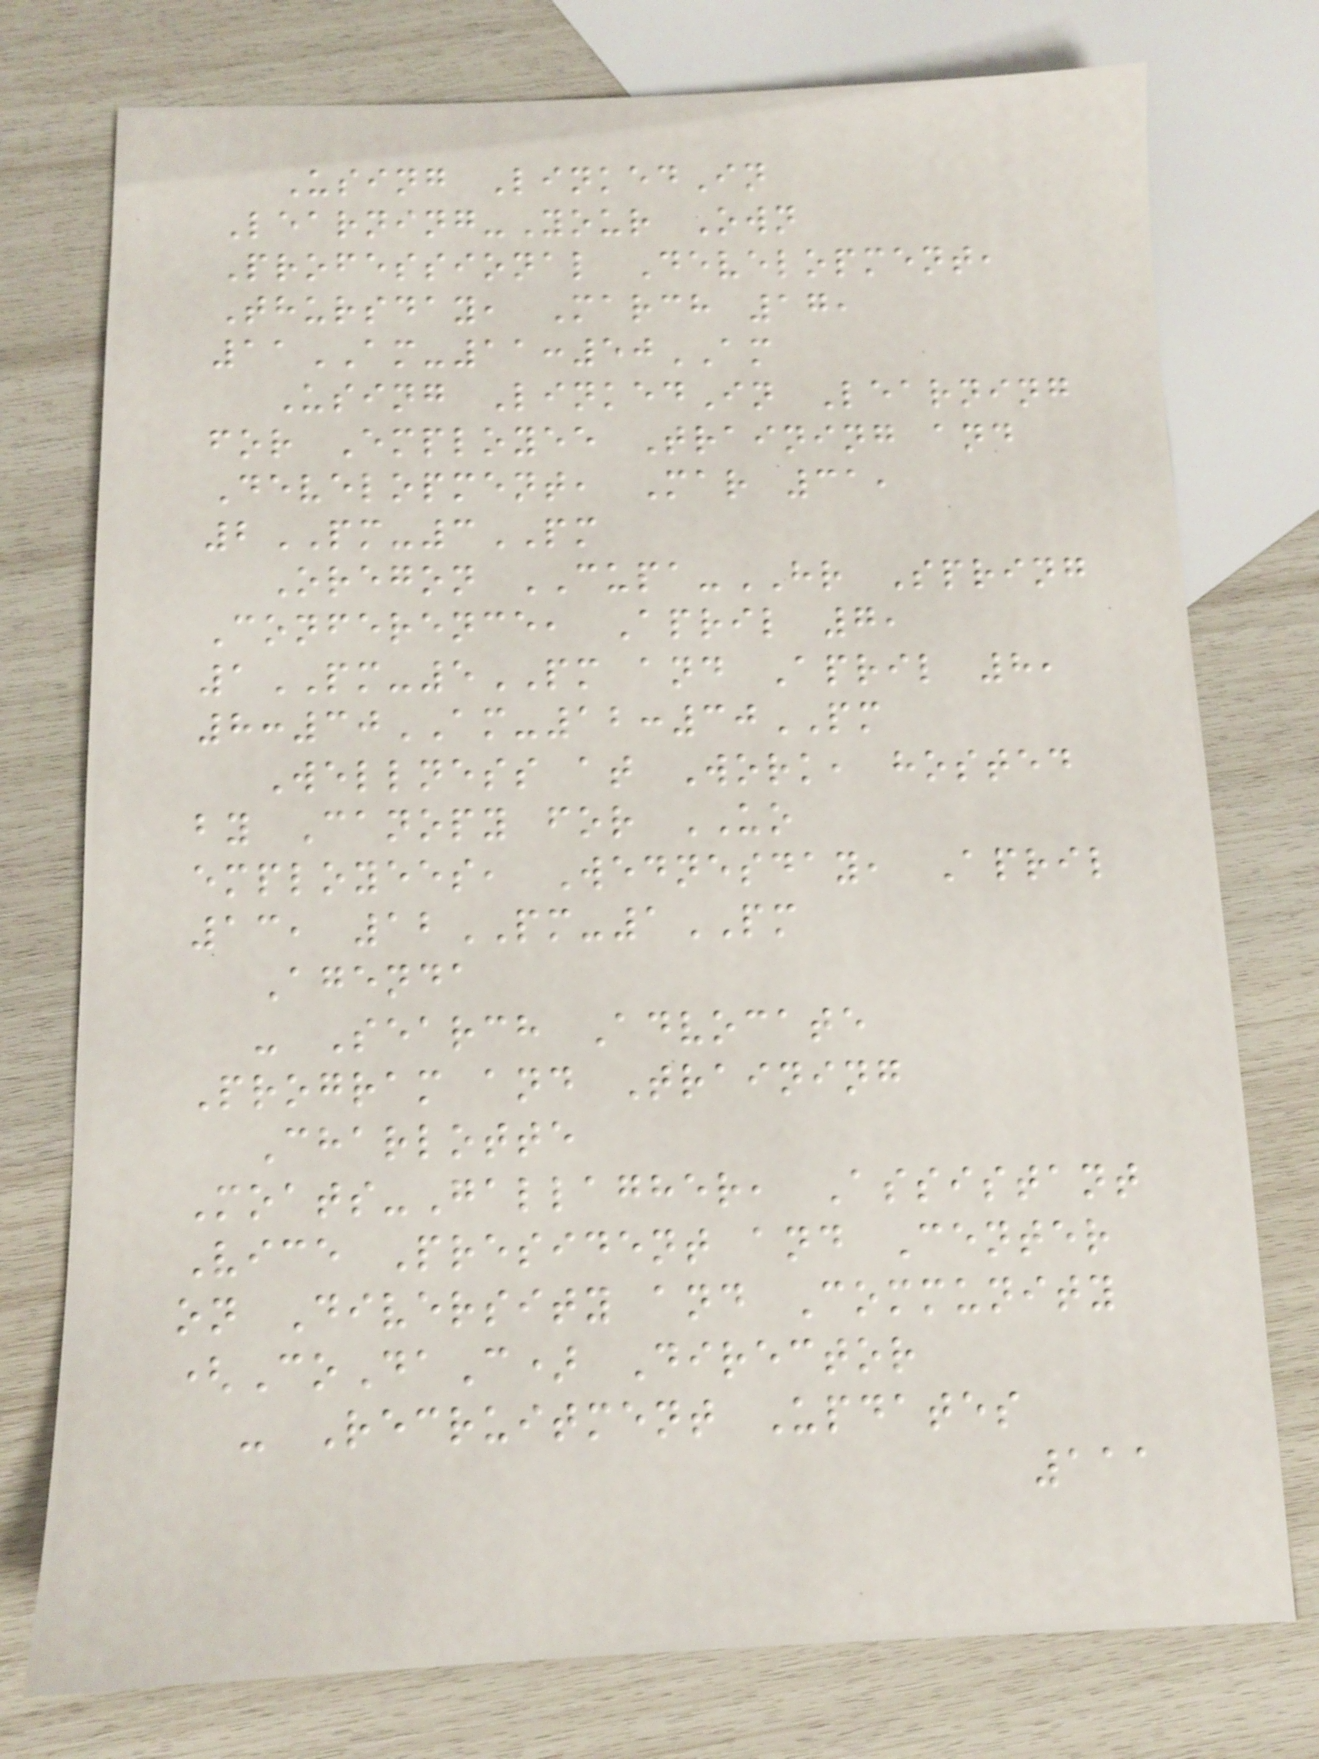Using LinkedIn
Learning-Your Own
Professional Development,
Thursday, March 17,
11AM-11:50AM
Using LinkedIn Learning
for Employee Training and
Development, Mar 31,
2PM-3PM
Oregon CUPA-HR Spring
Conference, April 7,
1PM-5PM and April 8,
8:30AM-12:30PM
Wellness at Work, hosted
by Canopy for UO
employees, Wednesday, April
13, 12PM-1PM
Agenda
- Search Advocate
Program and Training
Charlotte
Moats-Gallagher, Assistant
Vice President and Center
on Diversity and Community
(CoDaC) Director
- Recruitment Updates
111
